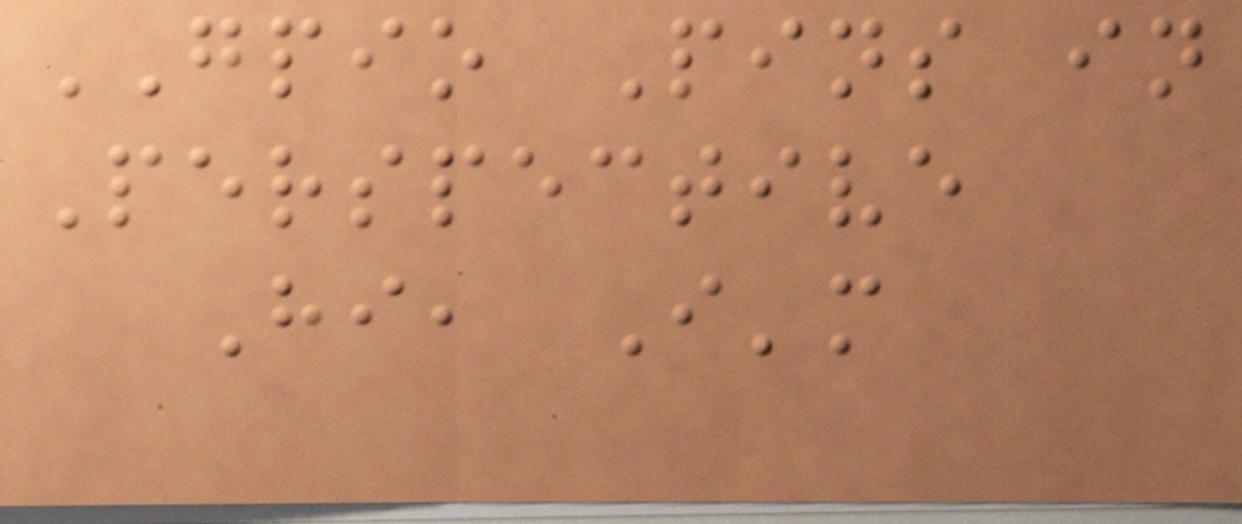GPIO Pins in
Perspective
Hi, I'm
